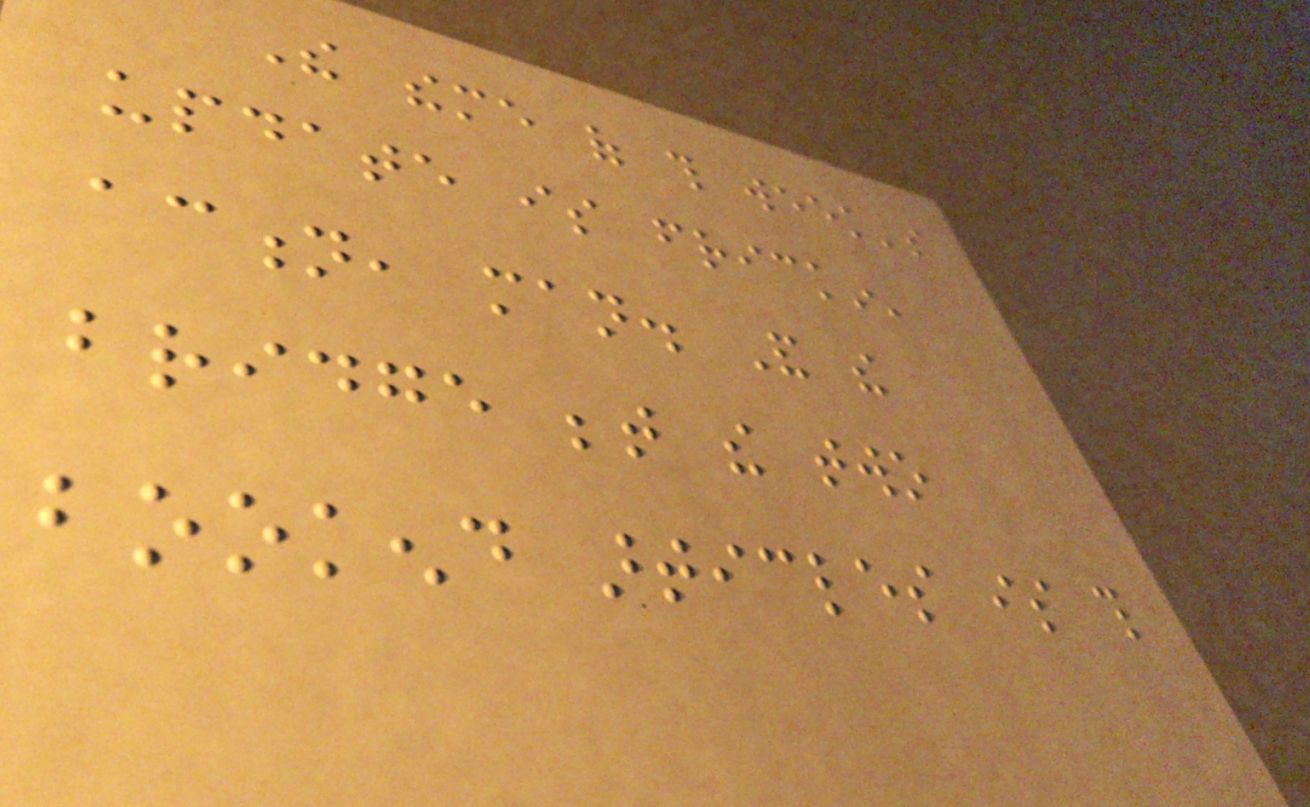The theme of this week's
update is frickin'
action, man. And the
bridge between the two
bookend articles is this
